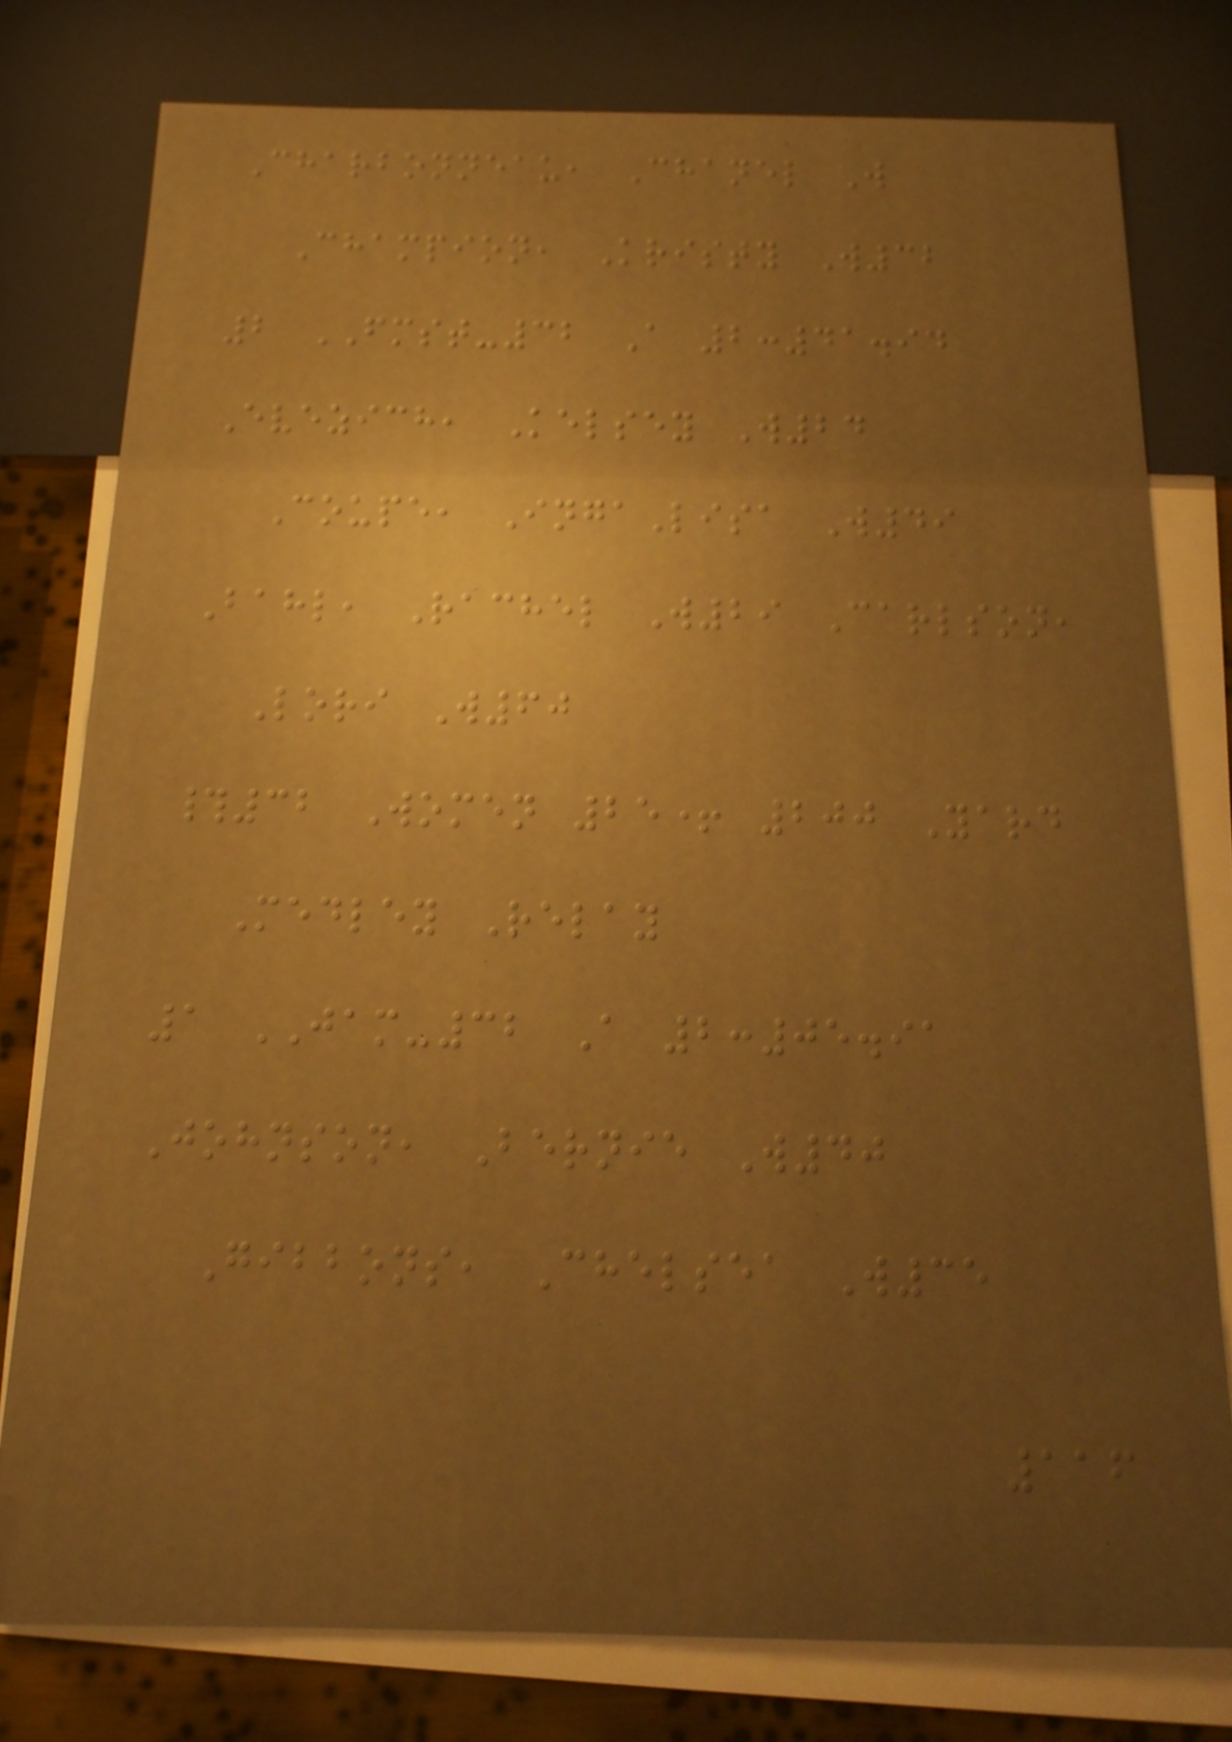Charbonneau, Chanel W
Champion, Kristy W32
2 FMST-32 A 2:41.94
Evezich, Kelsey W24
Coupe, IngaLisa W49
Bahl, Rachel W29 Carlson,
Lori W60
#32 Women 25+ 200 Yard
Medley Relay
1 JAM-32 A 2:05.91
Johnson, Bernie W40
Gibbons, Chelsea W35
116
